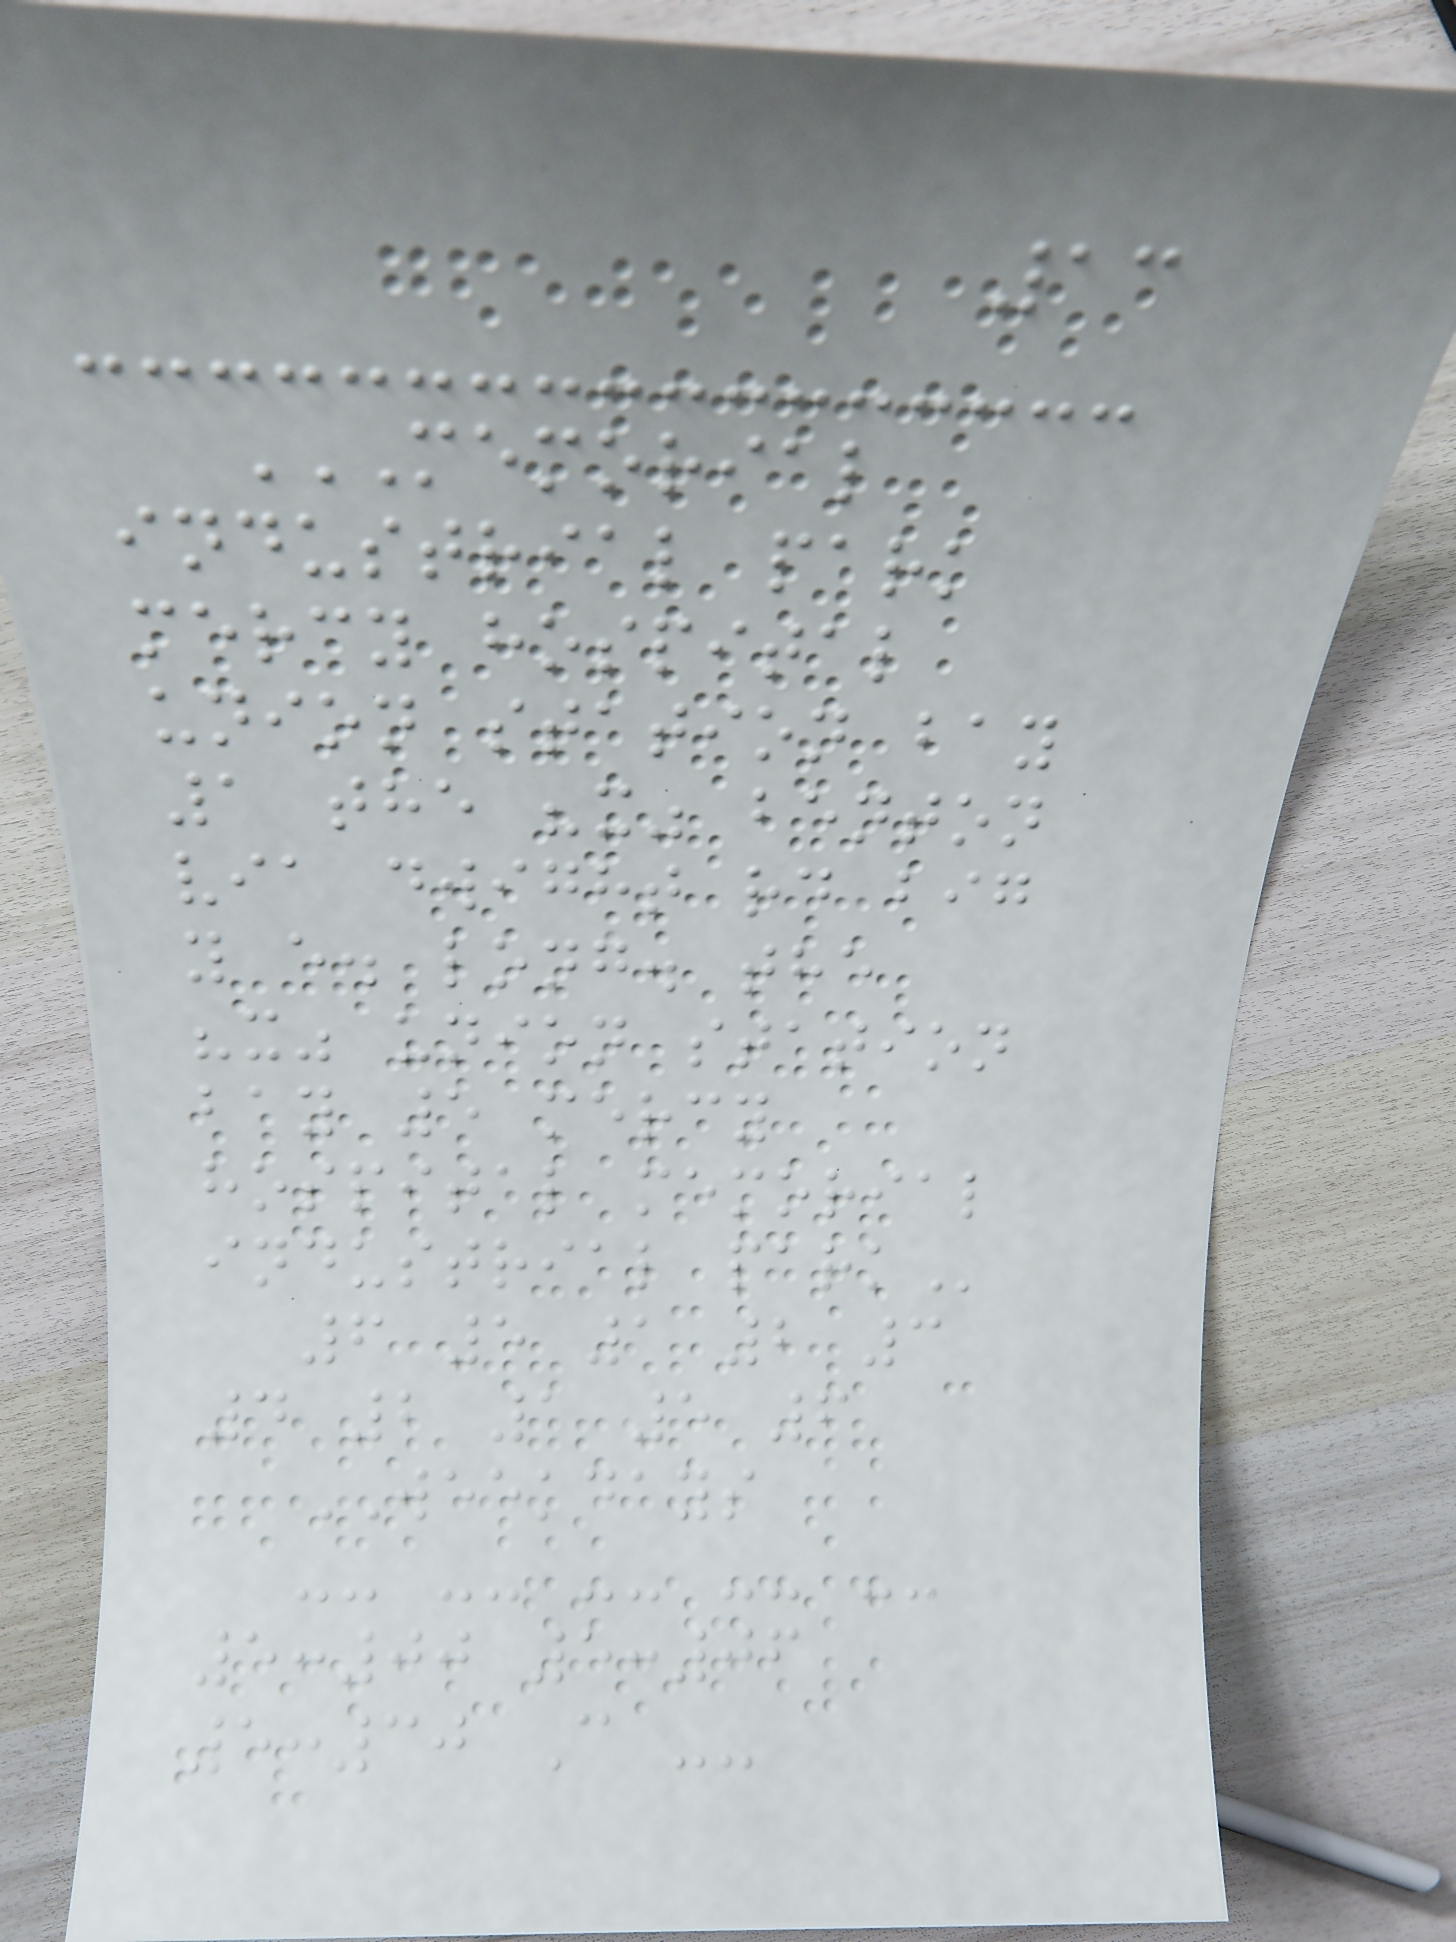13
MEMORIAL
INDUSTRIAL PARK
MERCY HOSPITAL
UNION STATION BAY
1 THE "X" BENTON
VIA DWIGHT RD BIG
Y E. LONG. THE
"X" UNION STATION
BAY 5 MERCY
HOSPITAL MEMORIAL
INDUSTRIAL PARK
6 5 1 2 3
4 2 1 5 6
WEEKDAYS
-- -- -- -- --
5:00 5:06
5:30 C --
